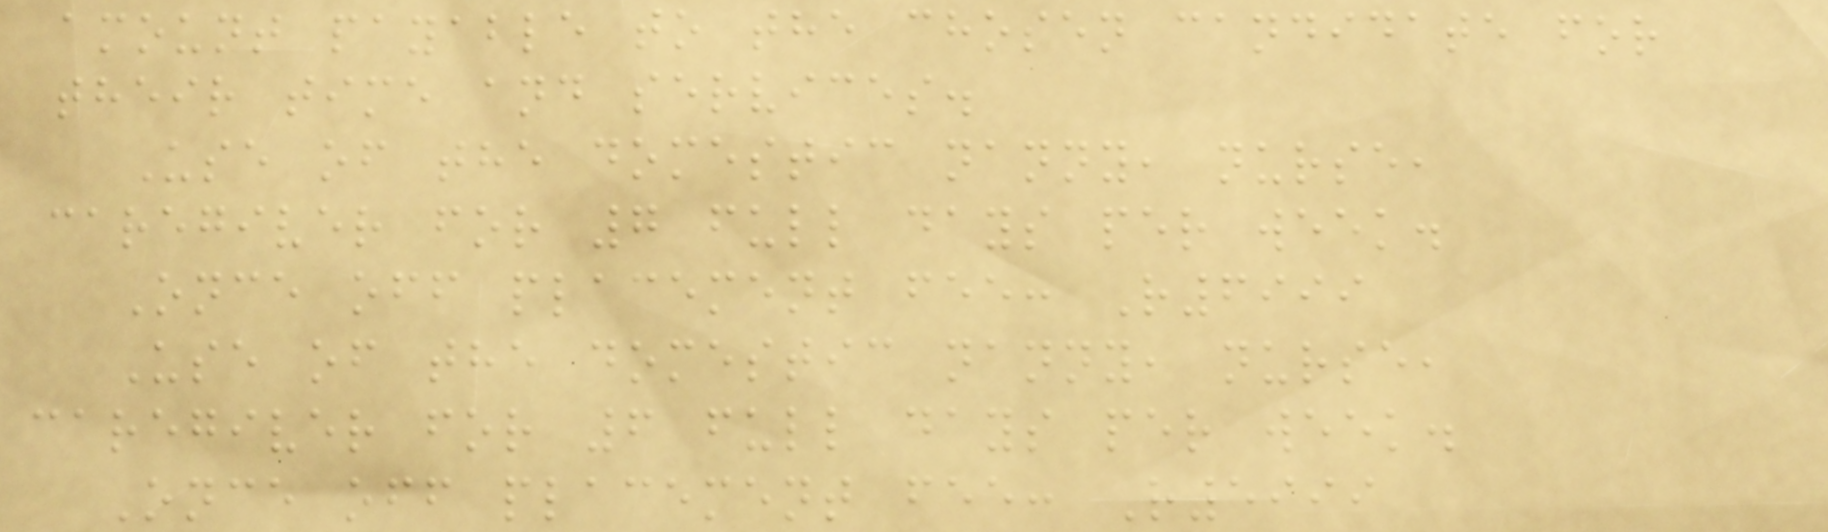amount payable to the chosen candidate for
their time and services.
Use of the domestic nanny, nurse,
caregiver for 7 full days per week.
Once off placement fee: R6999
Use of the domestic nanny, nurse,
caregiver for 6 full days per week.
Once off placement fee: R5999
